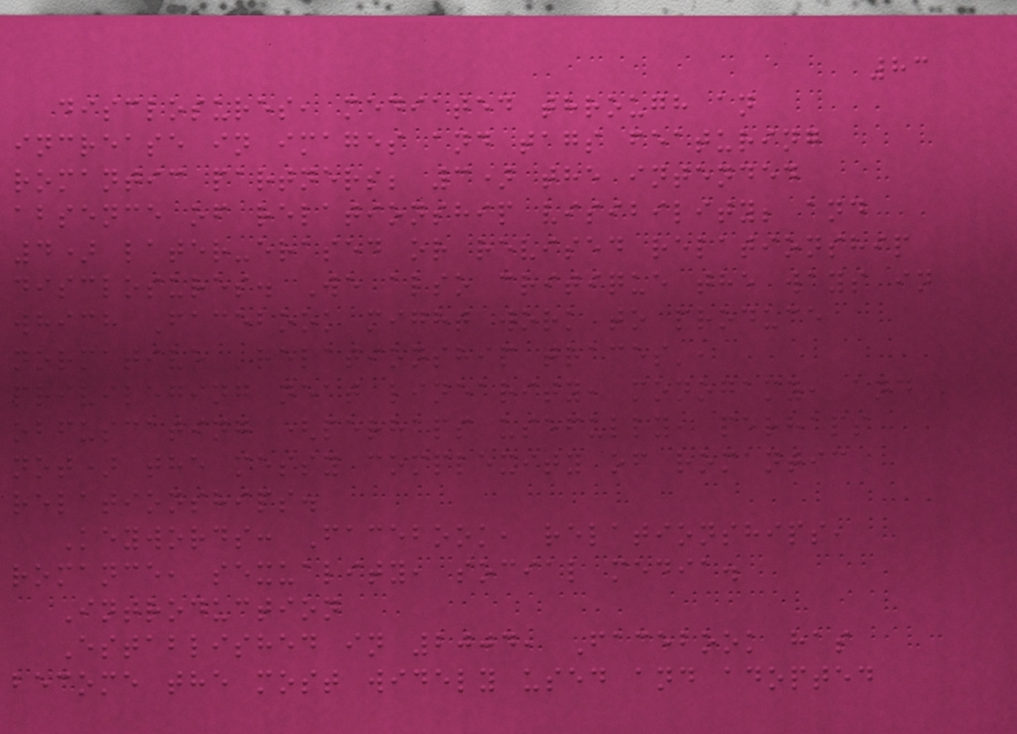83
disclosures, mediated through an
increase in images and tags featuring
romantic partners; 3) the intended
absence of relationship visibility; and
4) later-erased or revised relationship
disclosures. We also critique the ways in
which Facebook might work to produce
normative 'relationship traces',
privileging neat linearity, monogamy, and
obfuscating (perhaps usefully, perhaps
not) the messy complexity of romantic
relationships.
Keywords: Facebook, relationships,
romance, sexuality, social media.
Introduction
Established in 2004, Facebook has
become the most widely used and adopted
